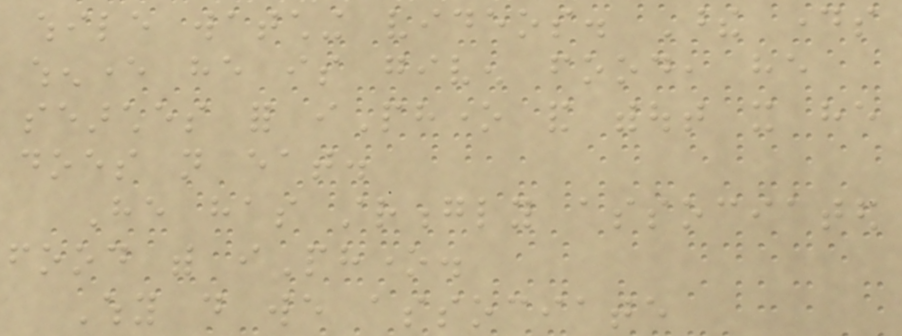while watching videos. These days
whenever he is given food, he
searches for iPhone and without it he
does not eat.
He has strongly associated
food with iPhone.
Why do we associate
